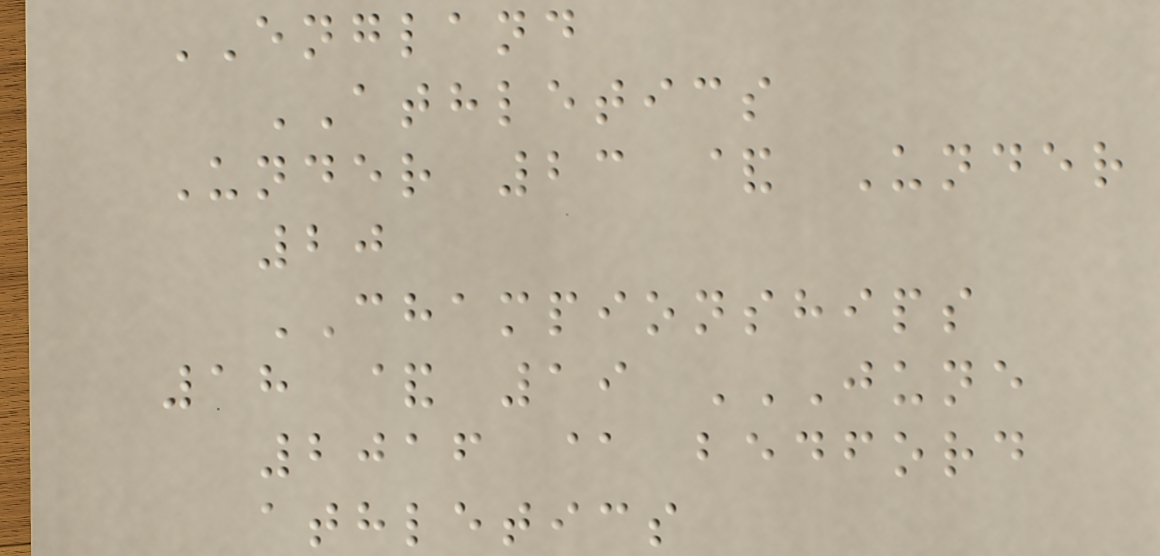ENGLAND
ATHLETICS
Under 23 & Under
20
CHAMPIONSHIPS
18 & 19 JUNE
2016 @ BEDFORD
ATHLETICS
